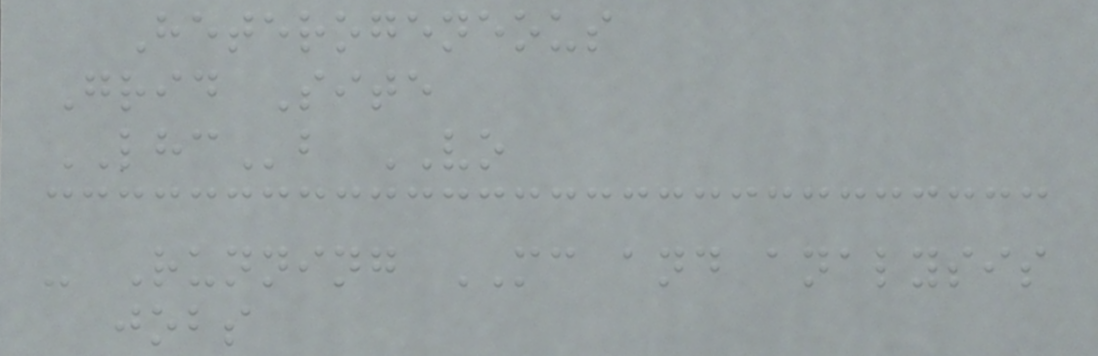Heterogeneous
Grid Site
LHCb VO
- Running MC and analysis
jobs
